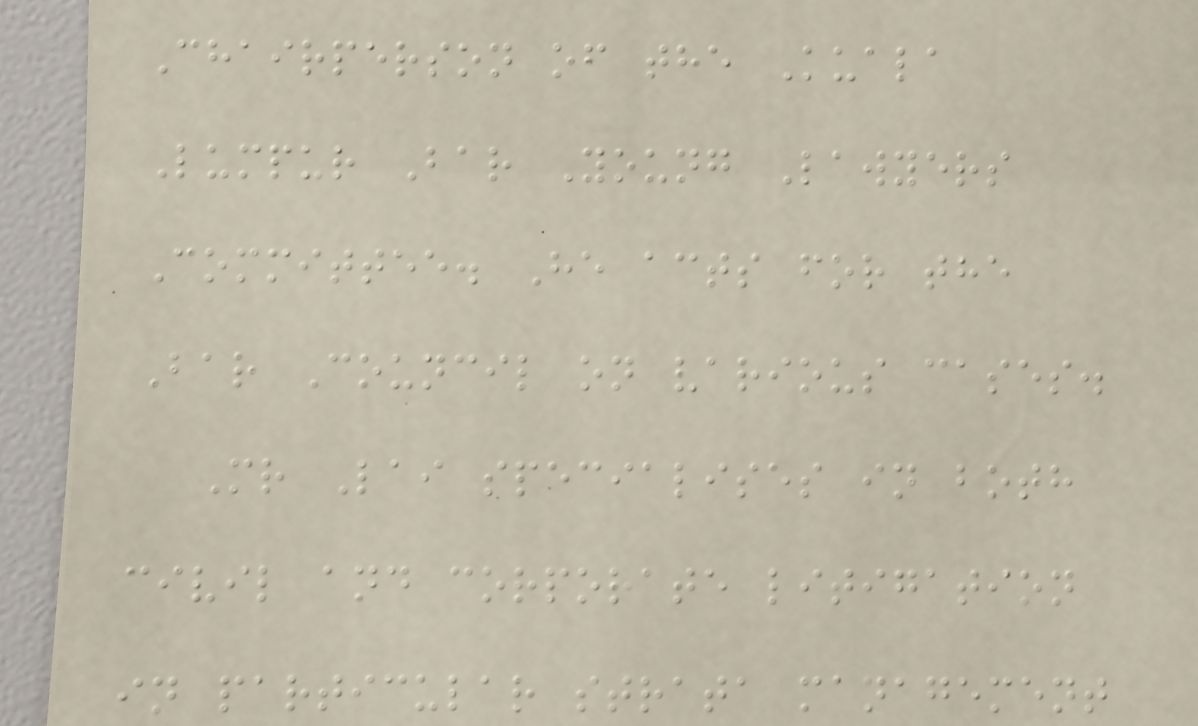Chairperson of the Kuala
Lumpur Bar Young Lawyers
Committee. He acts for the
Bar Council on various cases.
Mr Lai specialises in both
civil and corporate litigation
in particular strata management
